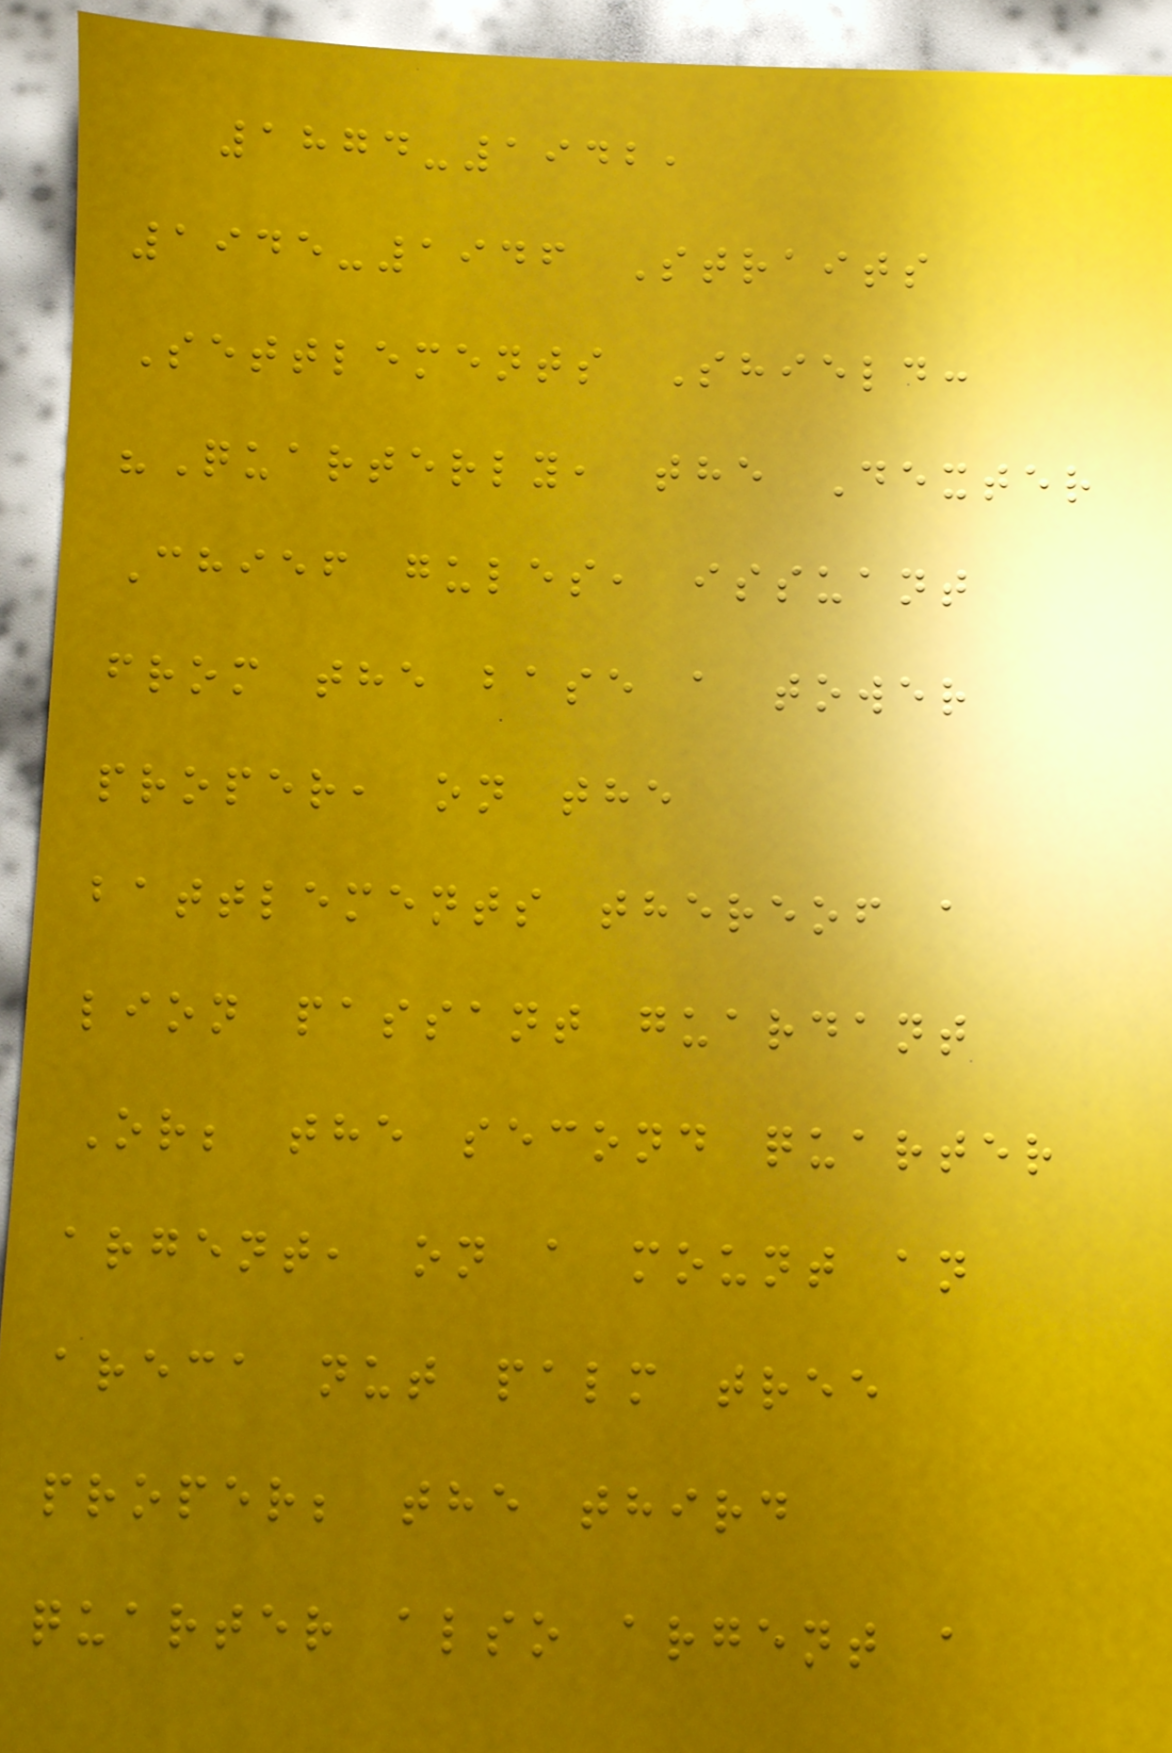1874-1942,
1945-1946 Straits
Settlements Shield:
"Quarterly, the Dexter
Chief gules, issuant
from the base a tower
proper, on the
battlements thereof a
lion passant guardant
Or; the second quarter
argent, on a mount an
areca nut palm tree
proper; the third
quarter also argent a
